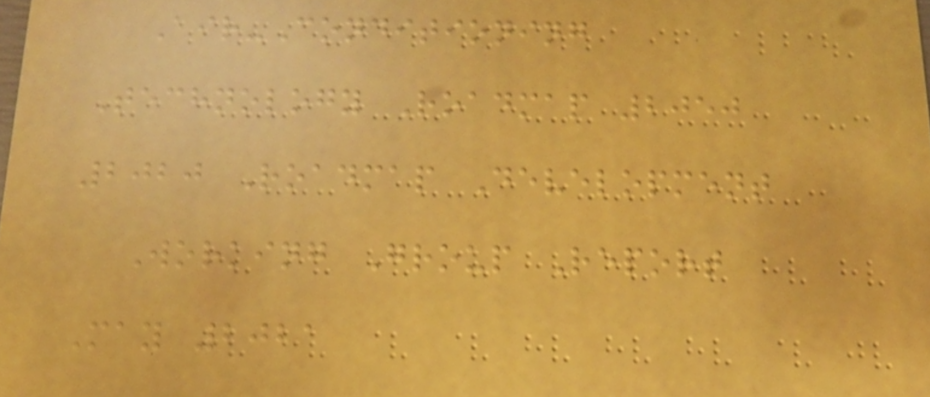Air-Conditioning
Technology Roadmap 2050
2020 Roadmap Development
Working Group Report
May 2021
